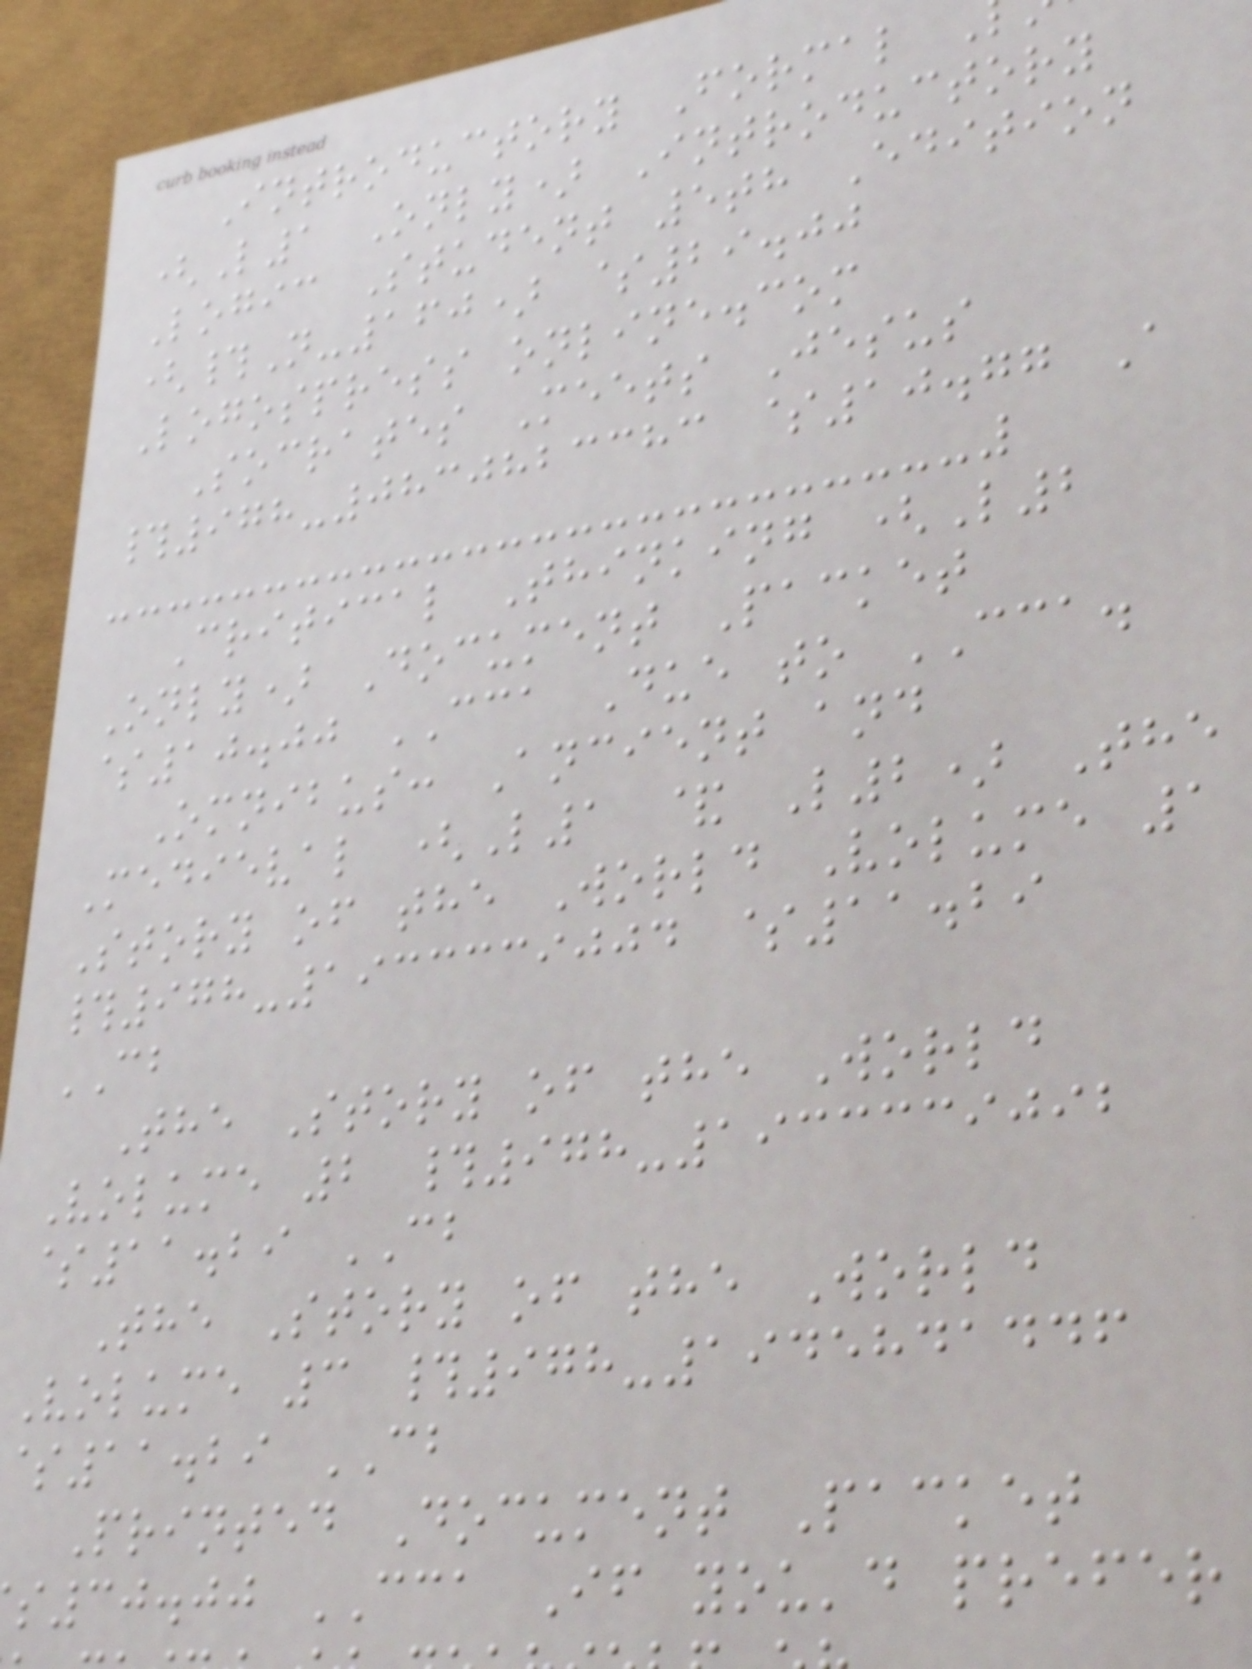Introductory Formal
(L1 Only) Introductory
Logic Student 5th Edition
(#N-160) $29.00
Logospress online.com
Socrates Meets Jesus
#978-0830823383 $10.77 A
Critical Thinking (L2
Only) Document Packet
$10.00 CCA Due to CCA.
Omnibus: Ancient and
Medieval (L1 & L2) The
Story of the World Volume 1
#978-1933339004 $11.29
CB
The Story of the World
Volume 2 #978-1933339092
$11.29 CB
The Story of the World
Volume 3 #978-1945841446
11.29 CB
Printed Document Packet
30.00 CCA If you'd prefer
